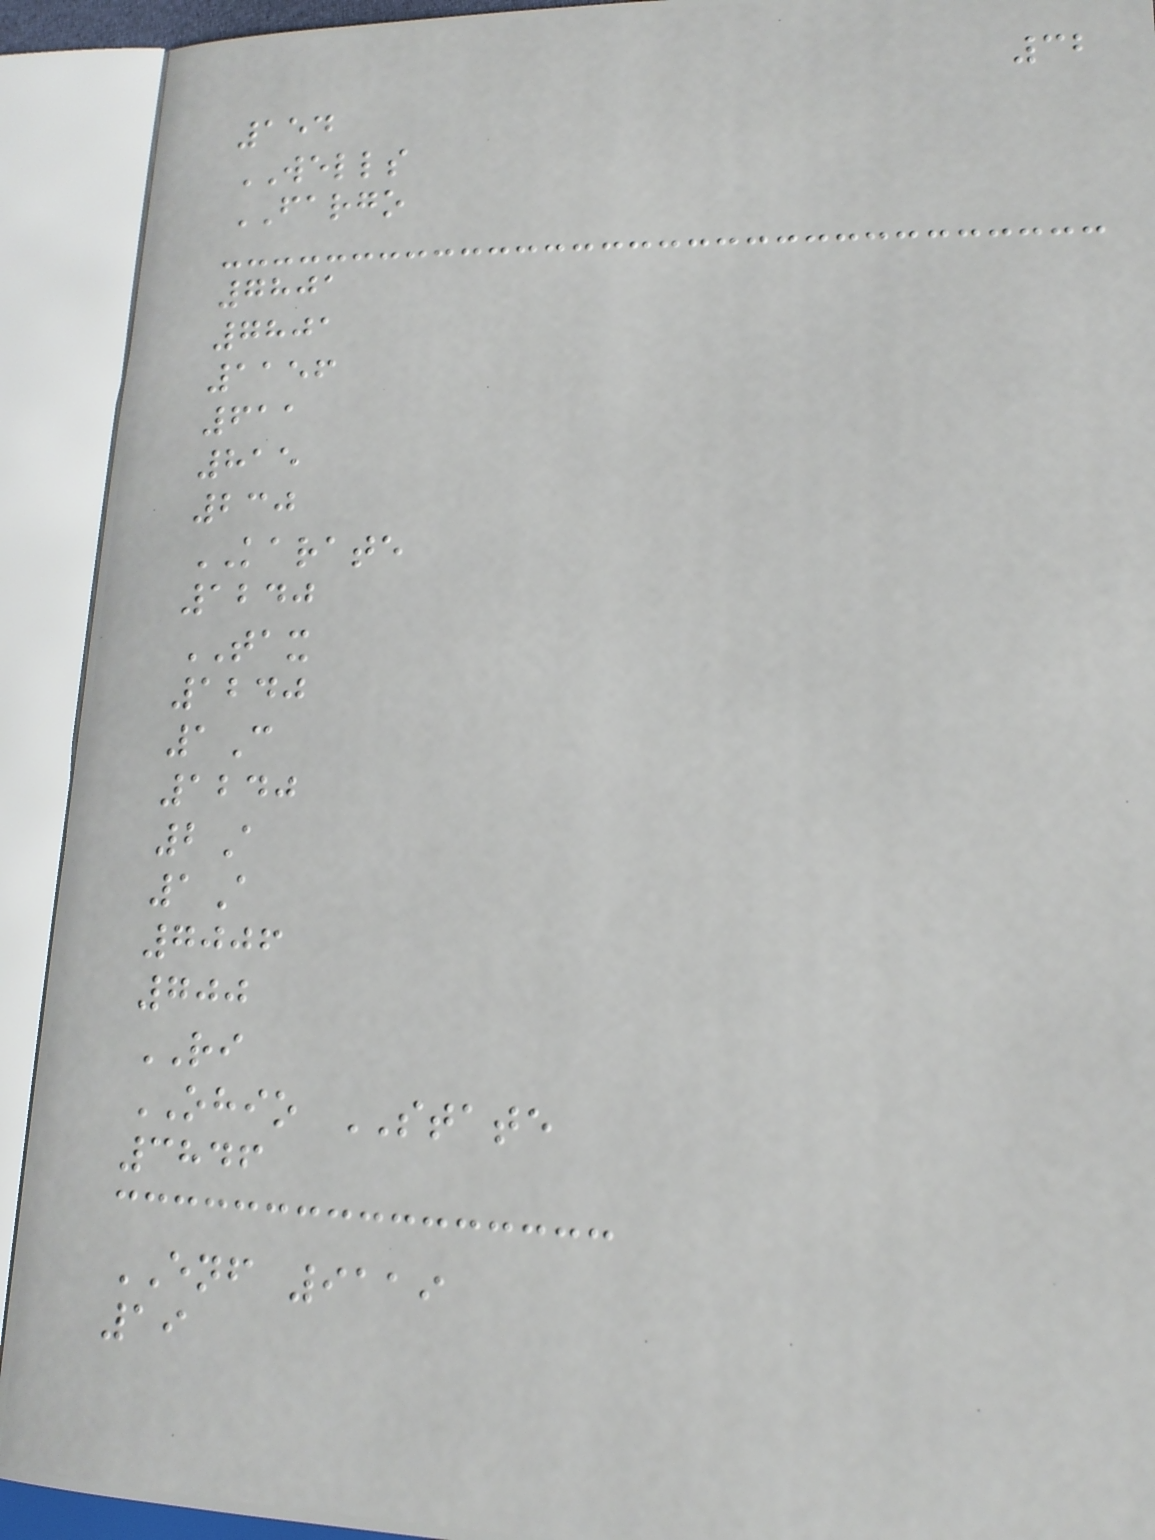32
154
WELLS
FARGO
7801
7801
1156
611
815
230
KARATE
1240
TAX
1240
1C
1240
2A
1A
7006
700
RI
OHIO STATE
3846
ENF 9119
19
